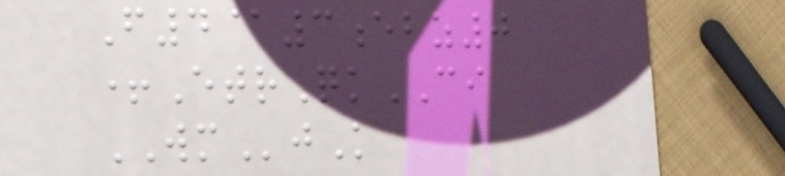F4@3ebz0
+EtrQkCI
WMjK
